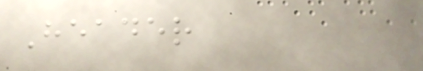Header
